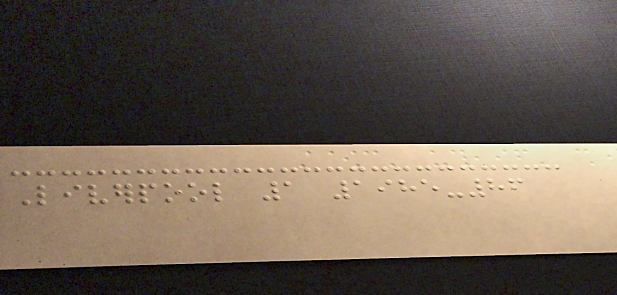Liverpool 1 1985-86
